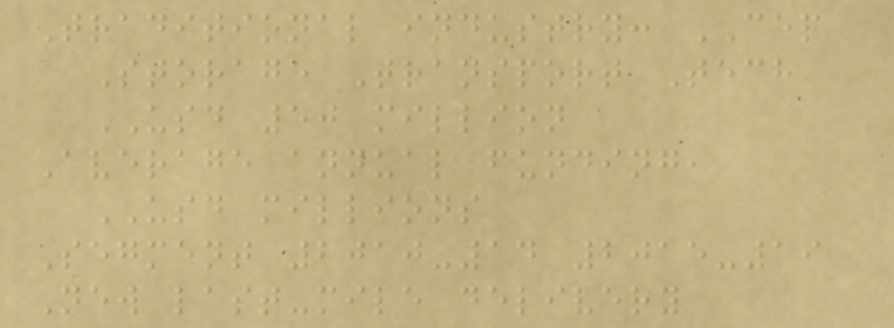Traditional industry: CEP
Storage Transport Tech
USD 50 million
Average annual funding,
USD millions
Segment 2010-14 2015-19
New last-mile delivery
